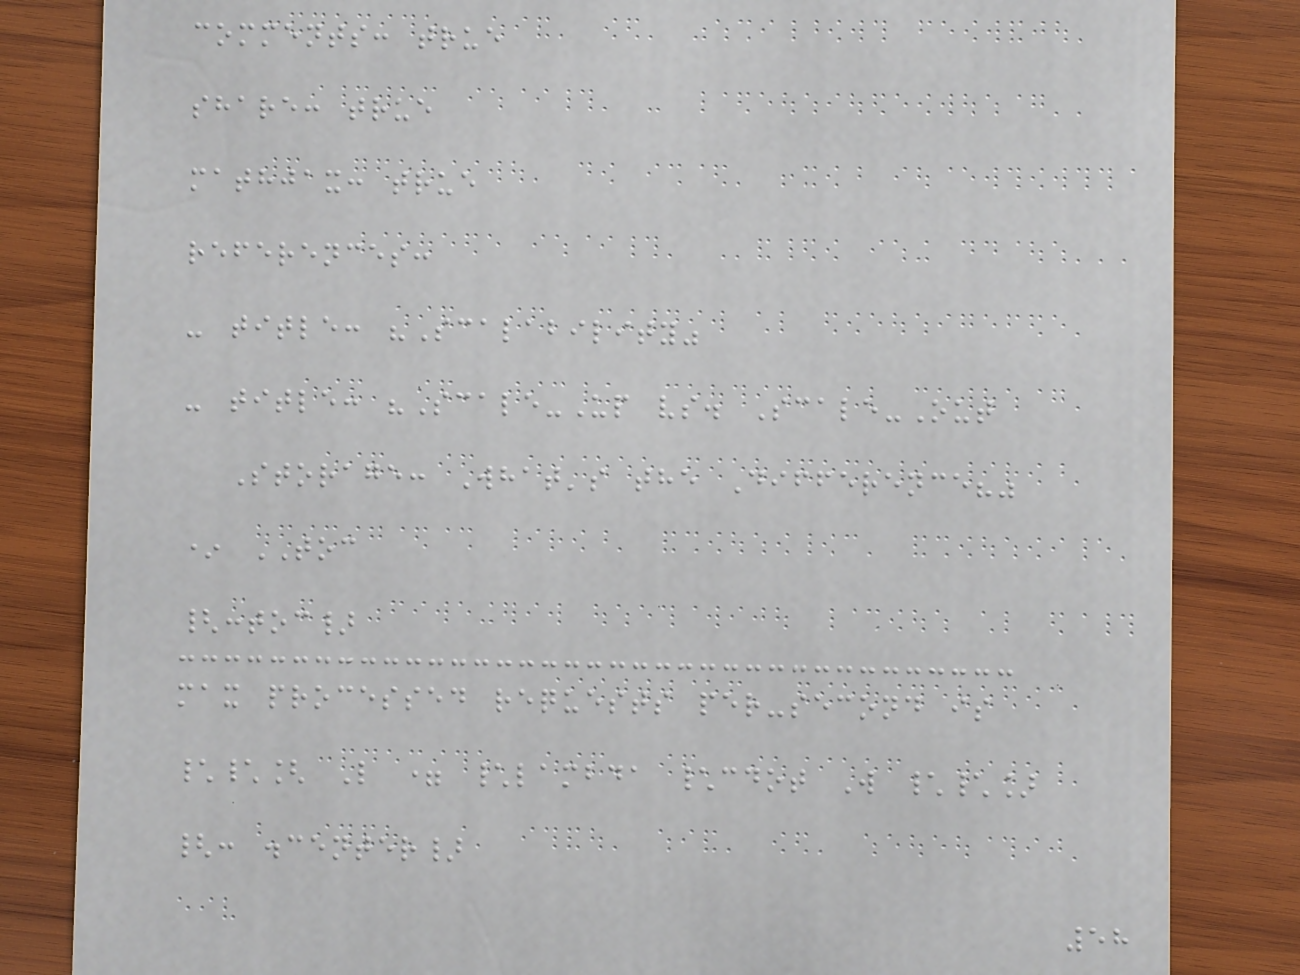comments: true
share: true
mathjax: true
references:
- title: "Scalability"
- title: "Scale-Up vs. Scale-Out
Storage: What's the Difference?"
* TOC
{:toc}
max processed requests per-second is
\\[ L = \lambda \cdot W \\]
{: .center}
58
